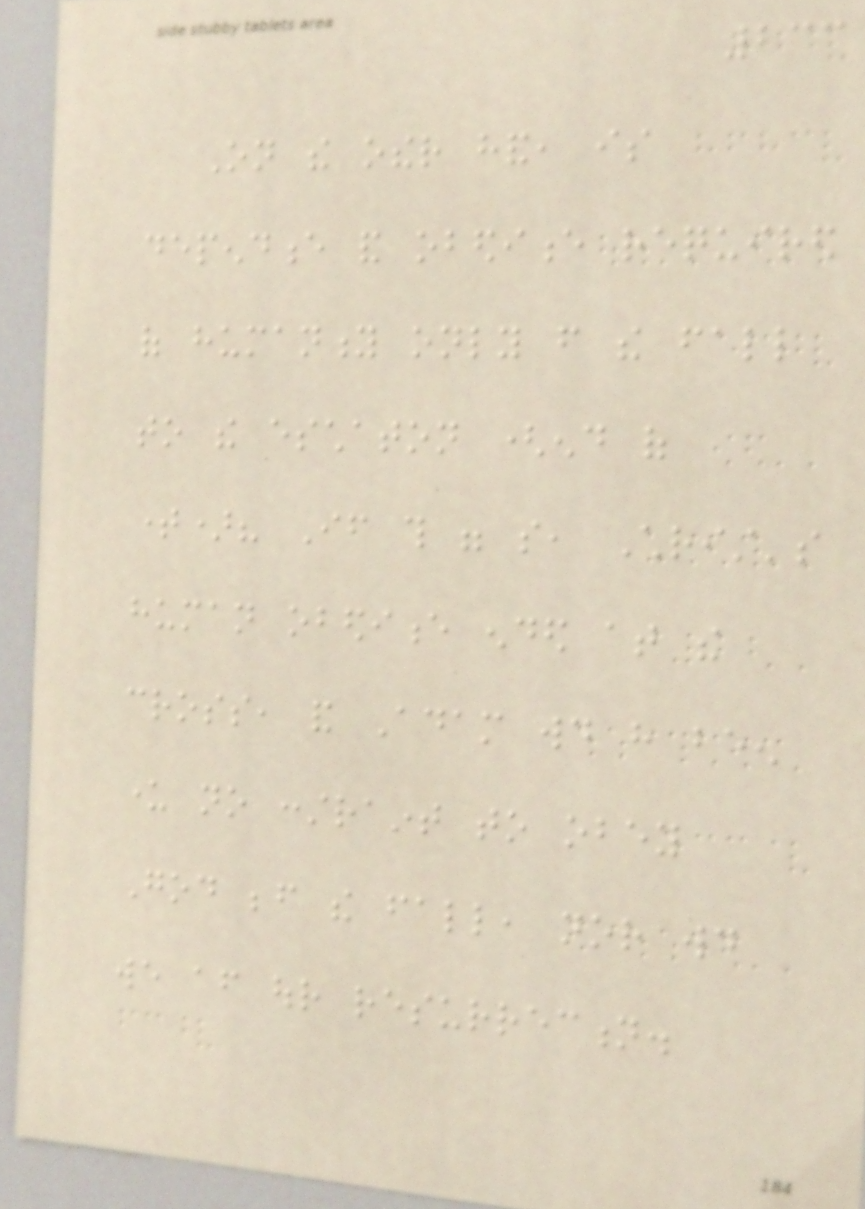233
On the other hand, is
dependence and obedience required
of humanity only from the fall
to the eschaton (end of
time)? If this were so, Christ's
human obedience ended at the
cross, and Adam would have been
under no constraint to obey
God before the fall, nor would
we after our resurrection.
